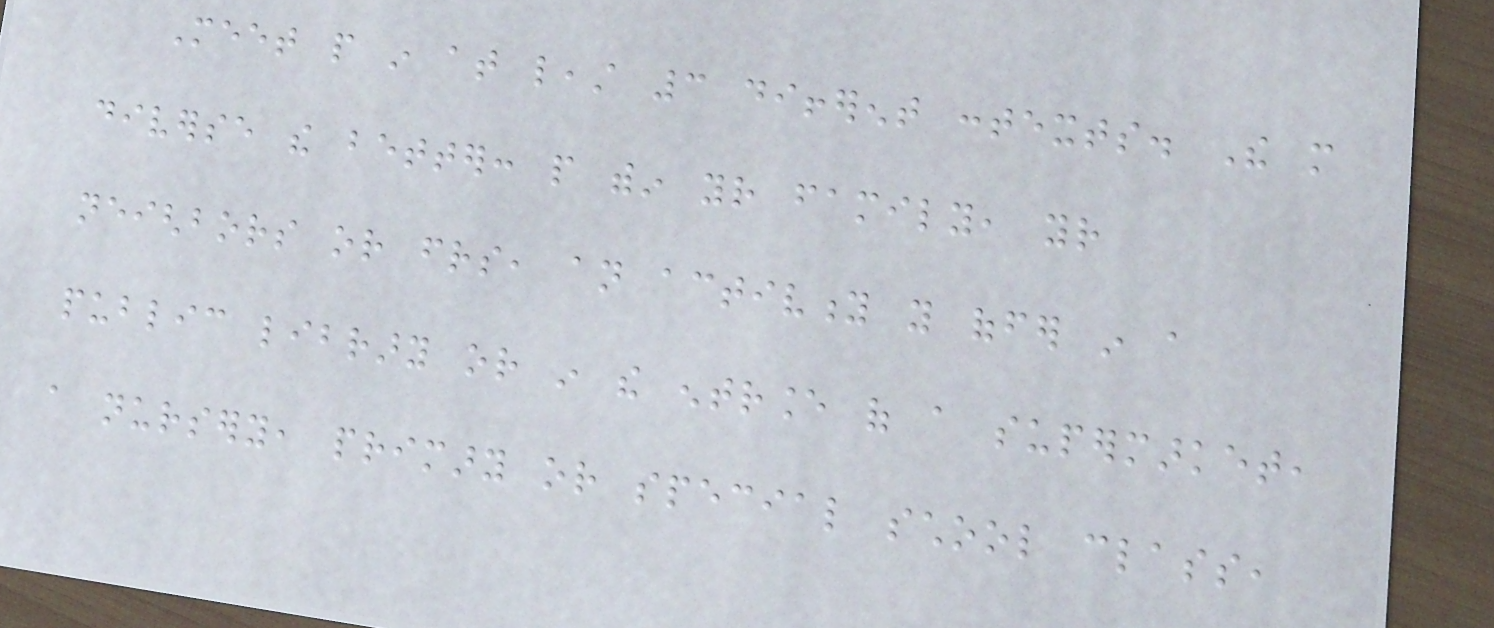Meet people in at least 3 different contexts. The more
diverse the better: people within your family, your
neighbors or friends, an activity you offer in a
public library or in the entrance of a supermarket,
a nursery, primary or special school class,
